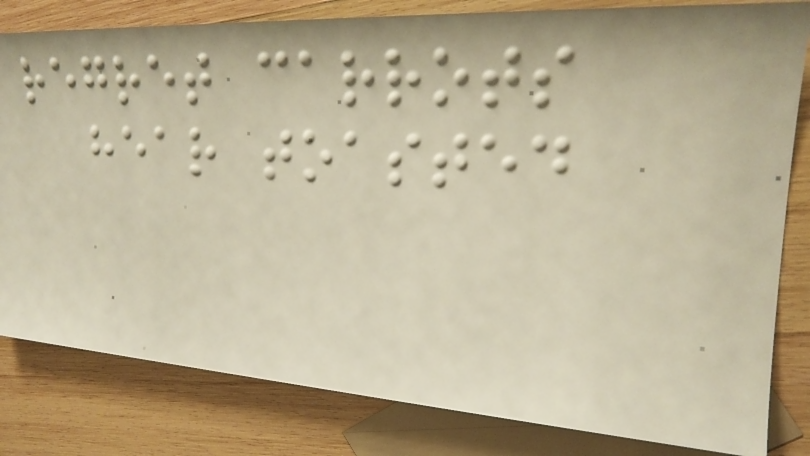regret carrots
hear toasted
